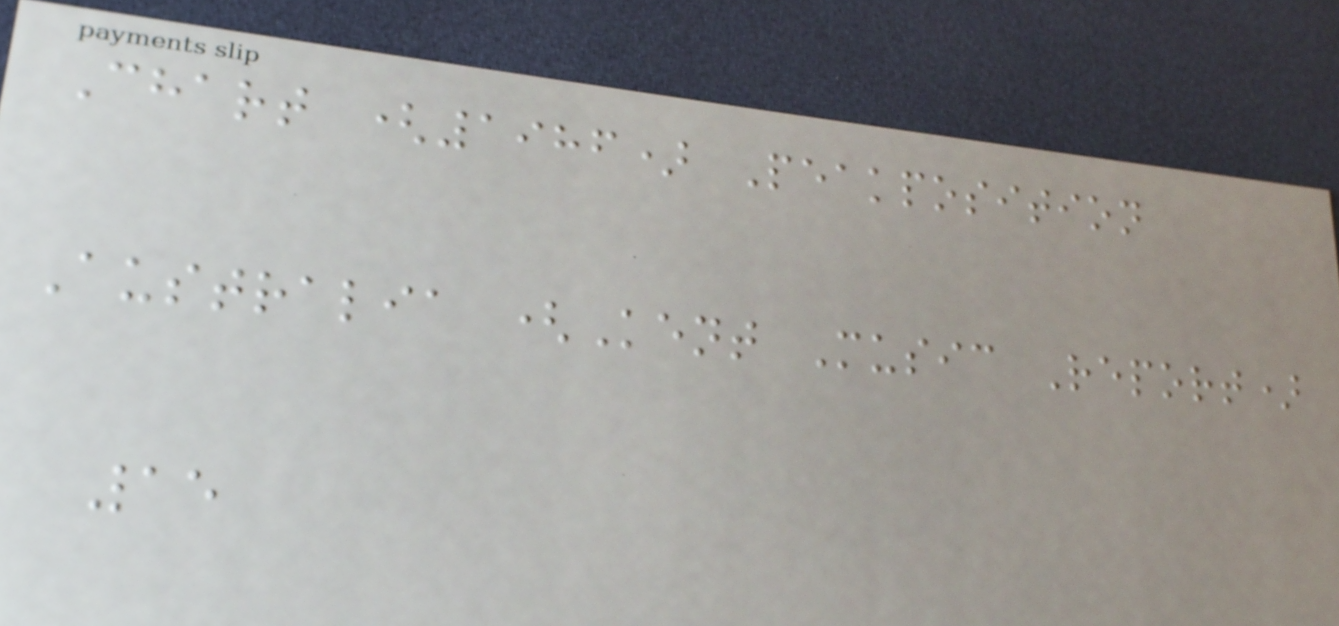Chart (1986) Peakposition
Australia (Kent Music Report)
15
